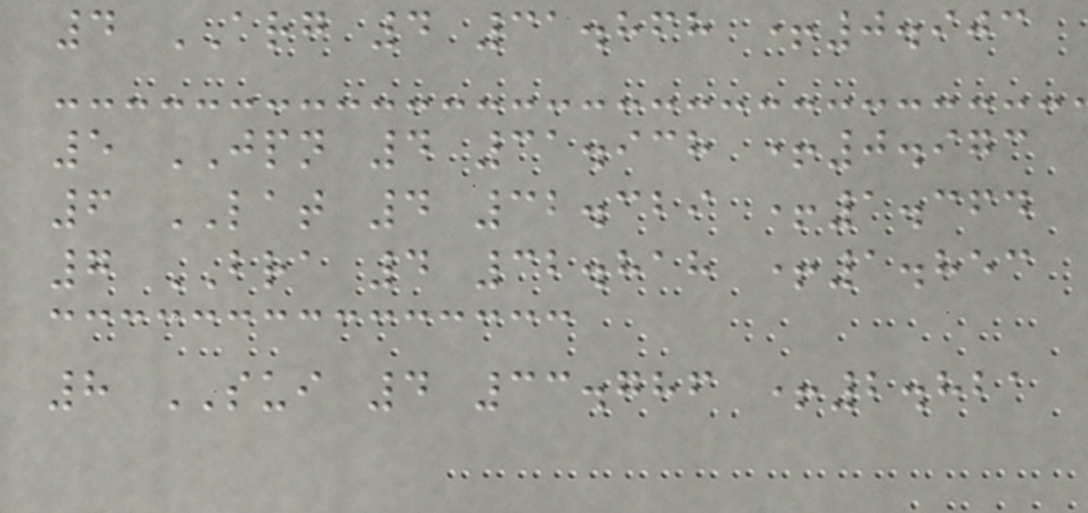4 ARG 4 31.868 +0.903
5 JPN 4 31.938 +0.973
6 LAT 4 32.329 +1.364
7 BRA 4 32.818 +1.853
8 SUI 4 33.786 +2.821
